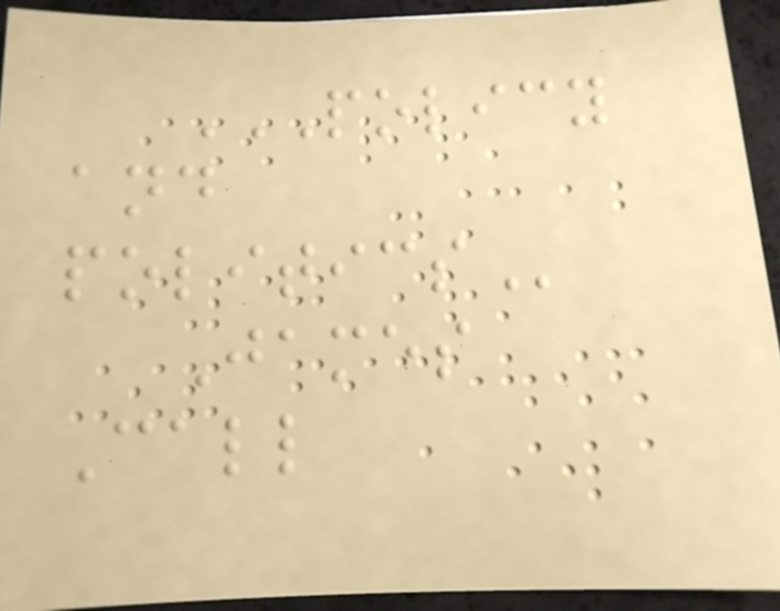POLICY
AND
POLITICS
James
Call
